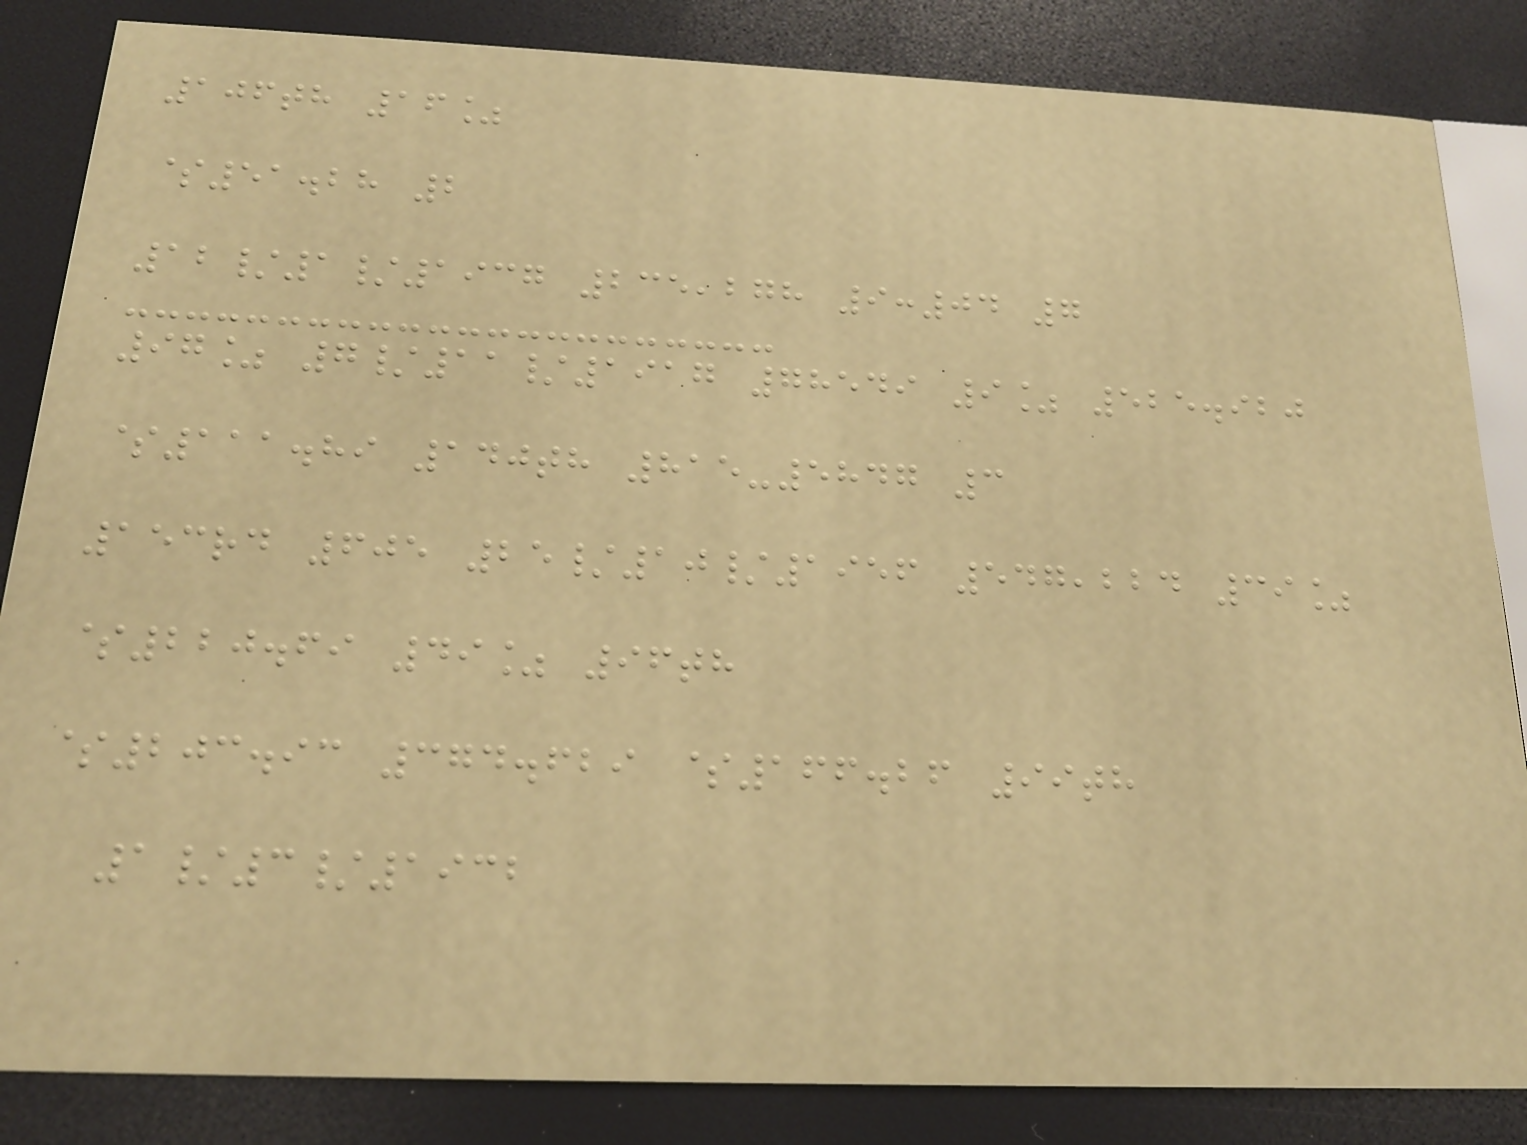106th 16%
$51.28 2
12/1/1937 235,278 9:04 7
97% 7/11/1917 78549 9% 525.920
$111.89 140th 815-5847 3
153rd 605 25/10/1956 547,224 39%
$220.69 49% 96th
$203.93 374.629 $166.26 99th
1/3/1932
